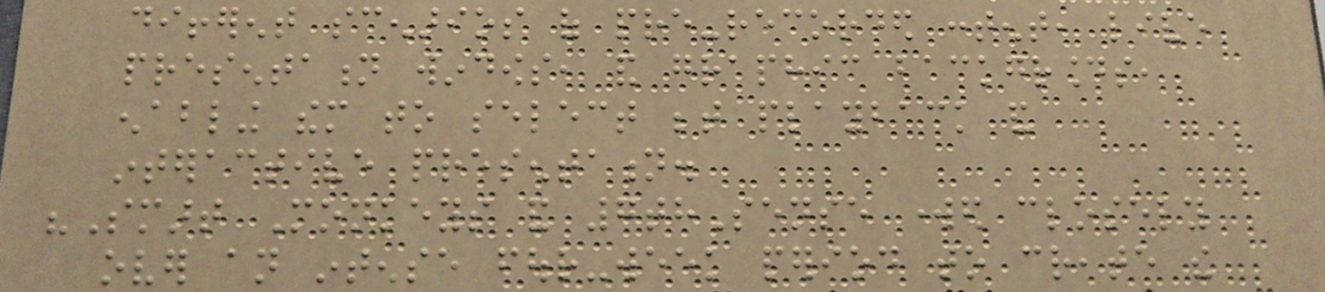different scenarios of pre-recorded content, live
presentation windows, and graphic backgrounds,
enabling them to select between playback and
interactive presentation.
"Smart Monkeys and 7thSense worked closely
over an intense four-week period to create the
